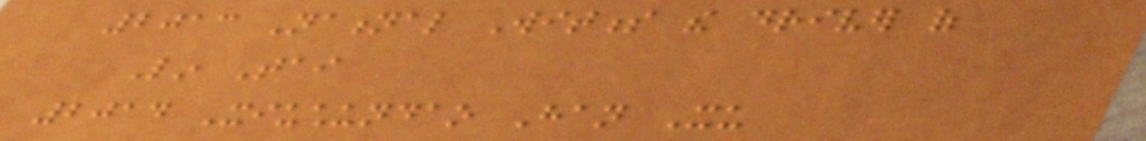2013 National Witness the driver of
Lin Tai
2014 Xiuchundao Han Xu
